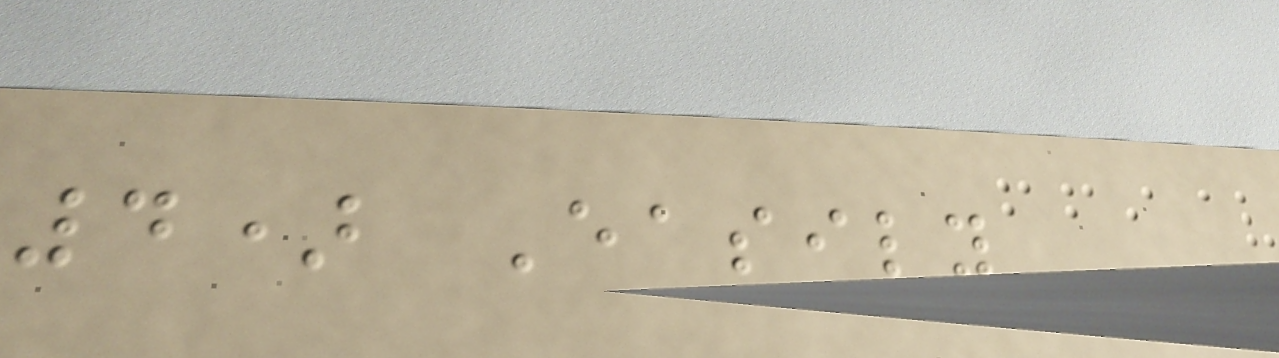4) Easily
